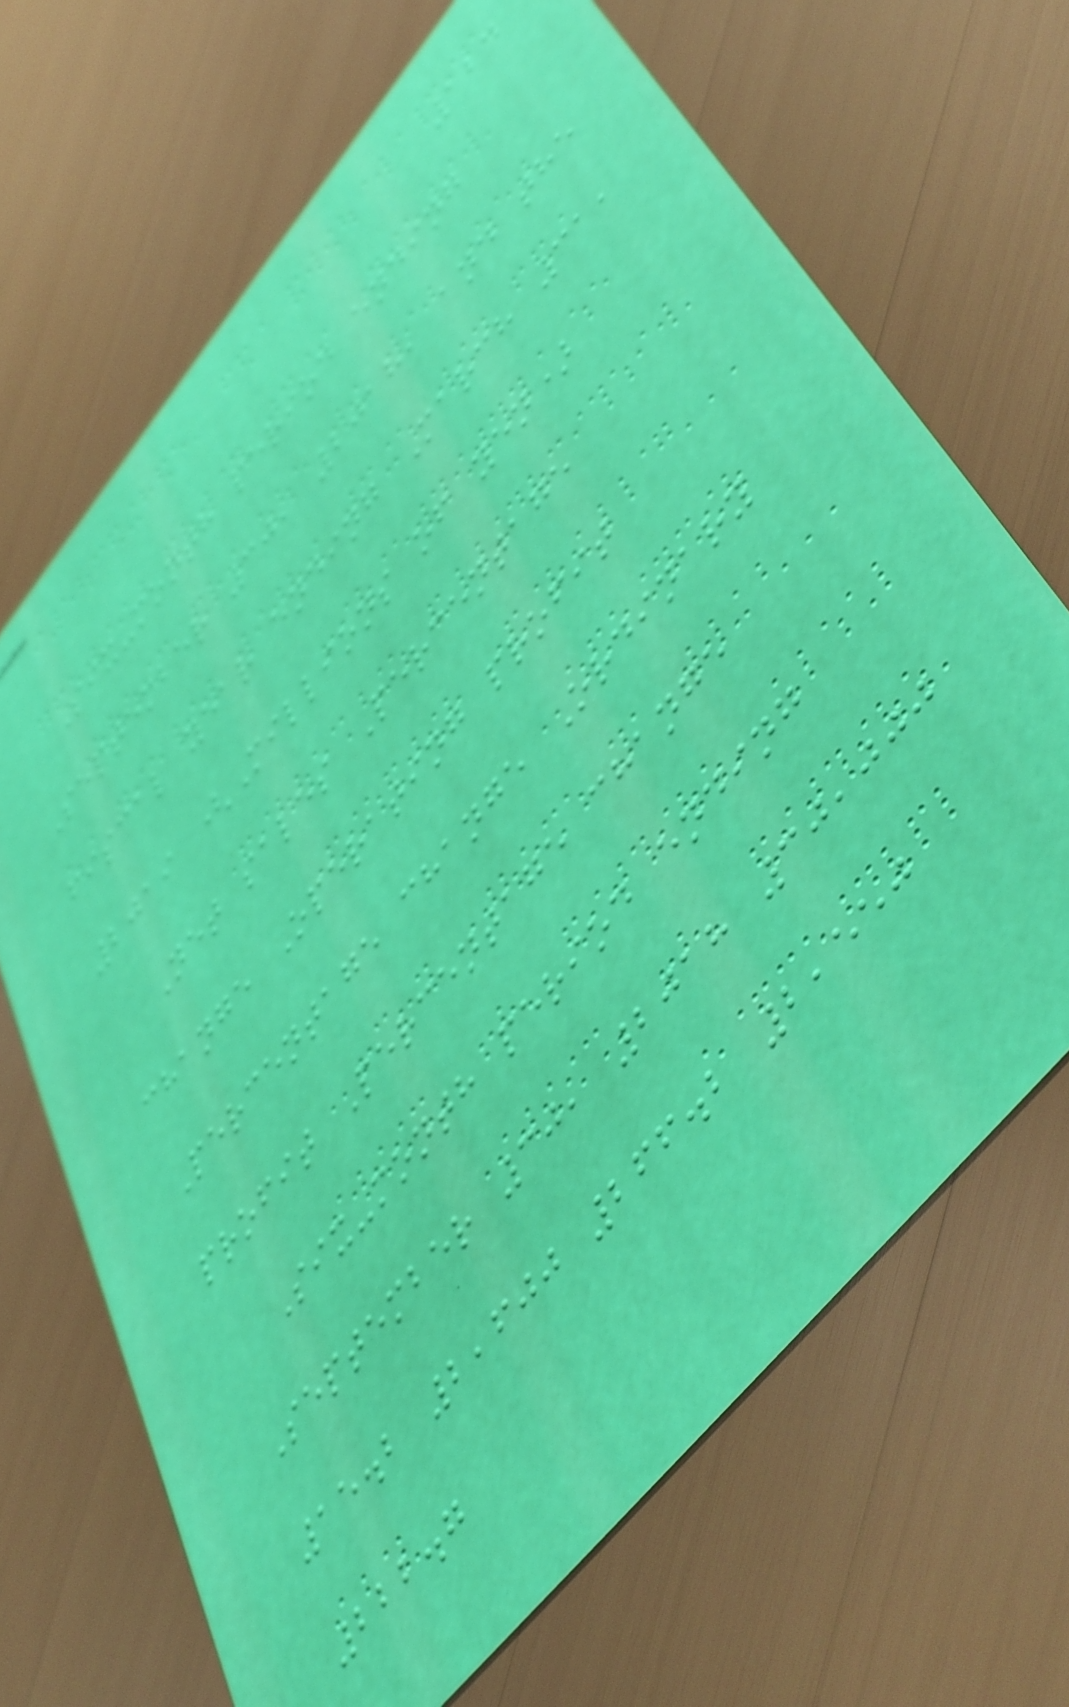124
Six-month period ending
September 30, 2018, and the
fiscal year ending March 31,
2019 (Millions of yen)
Net sales Percentage
change Operating profit
Percentage change Ordinary
profit Percentage change
Six-month period ending
September 30, 2018 30,000
15.2 2,600 266.2 2,550
222.7
